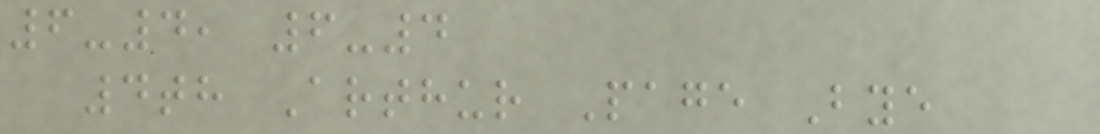6-4, 6-4
4th Arthur Page Bye
